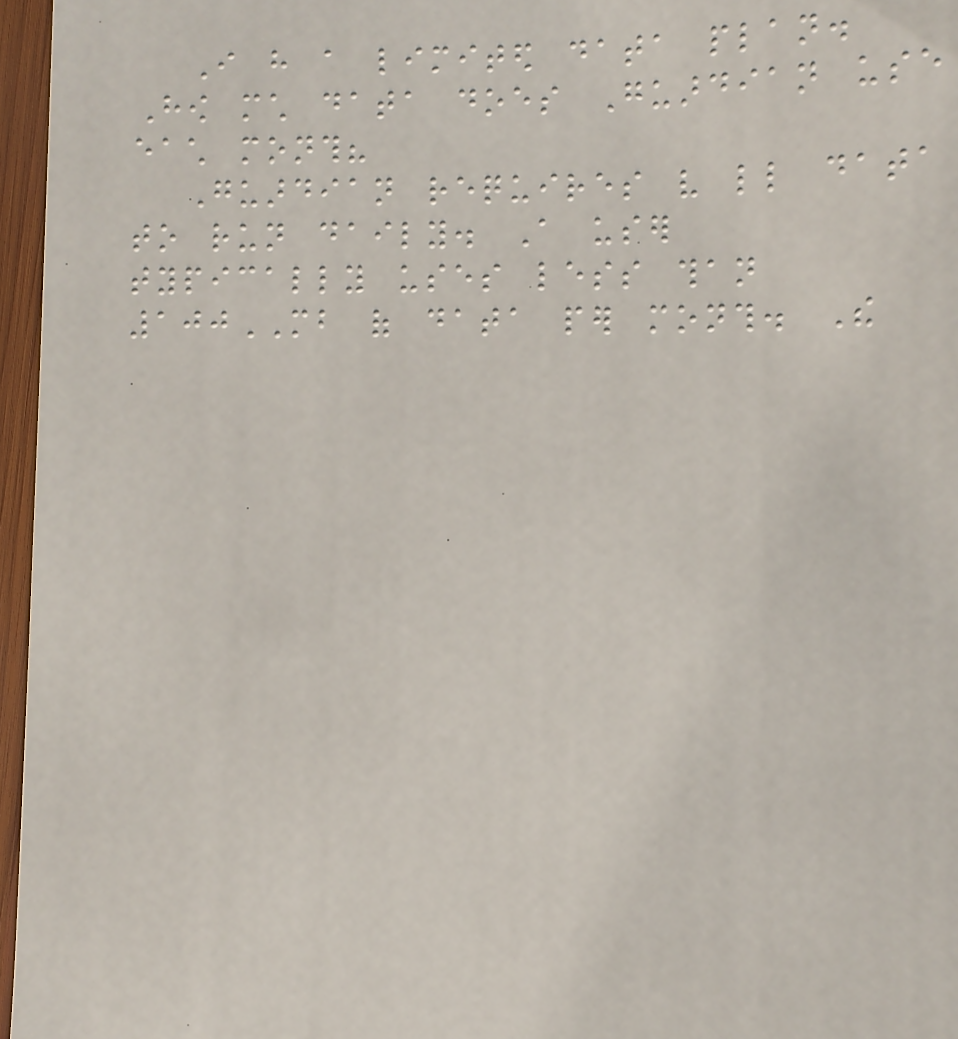I have a limited data plan.
How much data does Guardian use
each month?
Guardian requires very little data
to run daily. A user
typically uses less than
100MB of data per month. The
